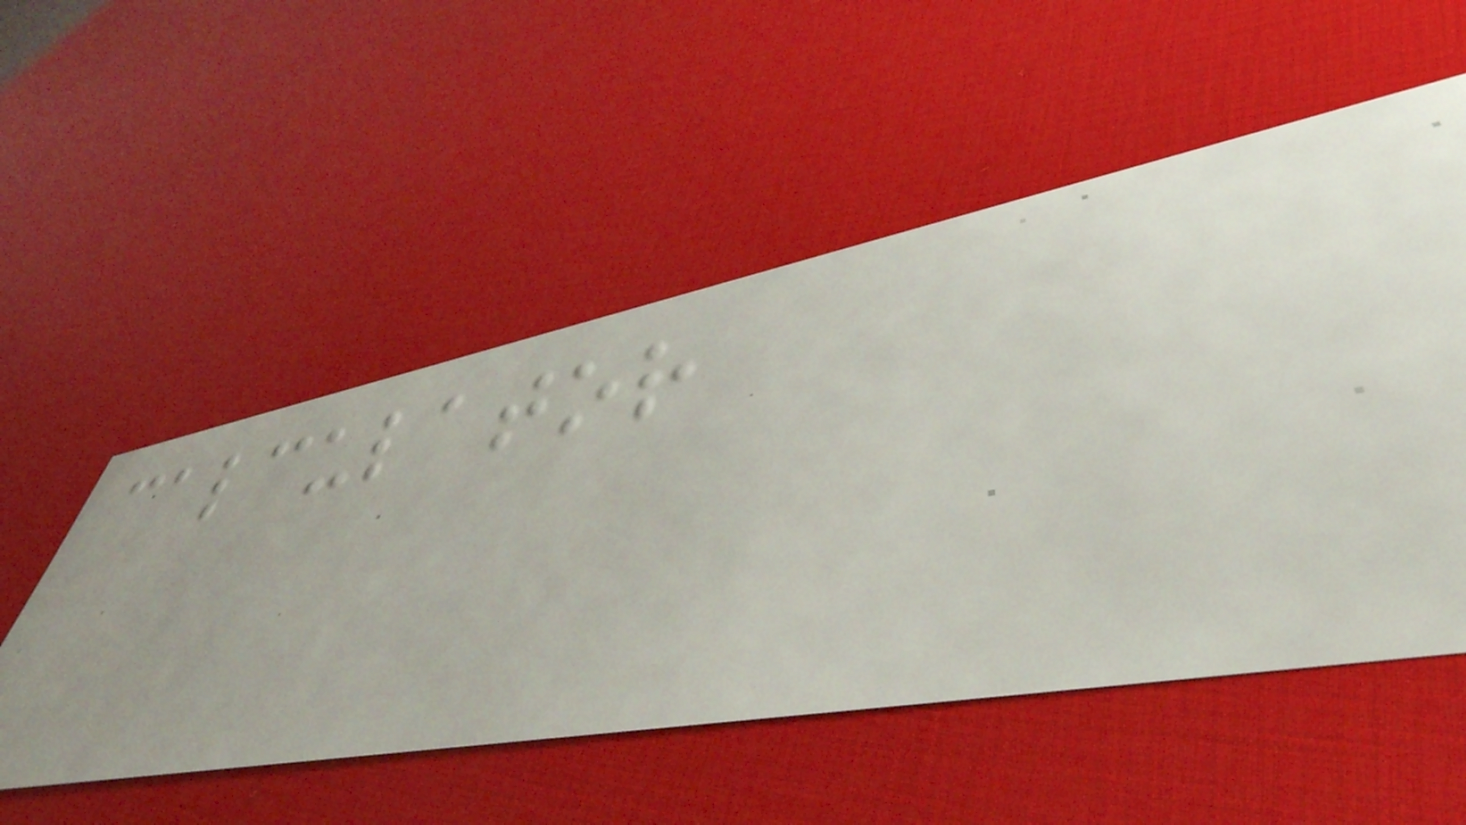calculator
